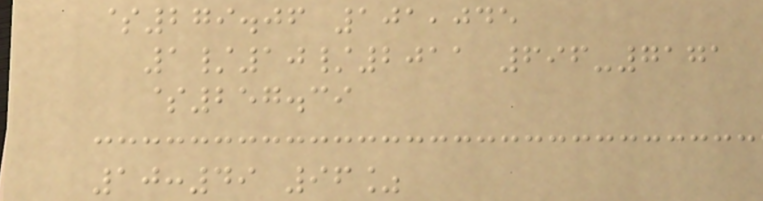$279.06 101,045
1/10/2011 696-7171
$257.39
10:49 96%
